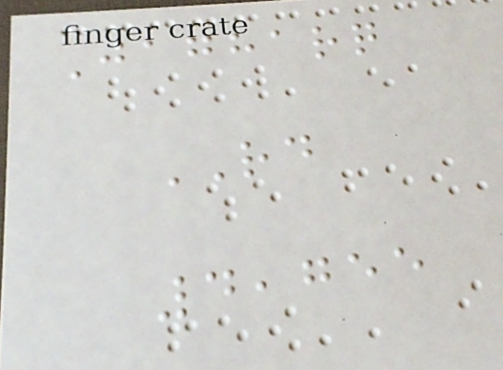Jagharq
RD
4,755
